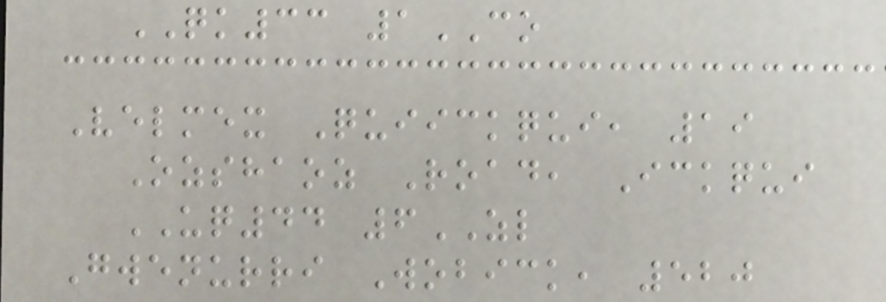QK33 1CO
Velmex Quiickqui, 19
Ozshaoz Road, Ickqui
UQ44 6ZL
Gwenurri Wobick, 520
